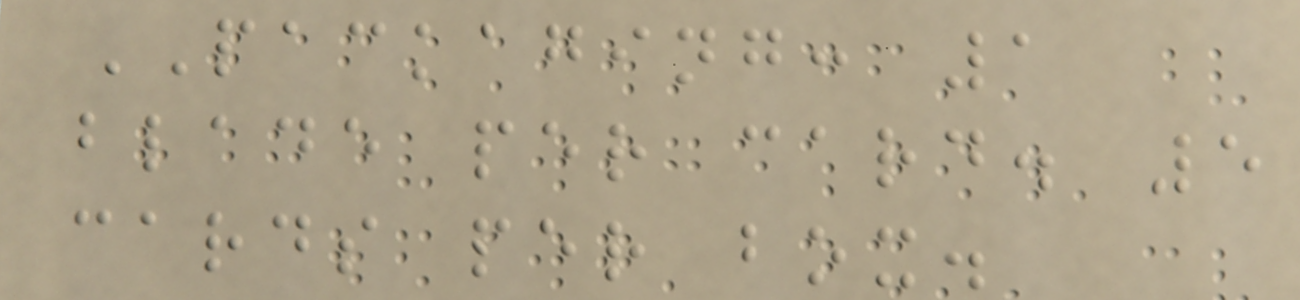PACKAGING: 1
blade per card. 5
cards per box.
